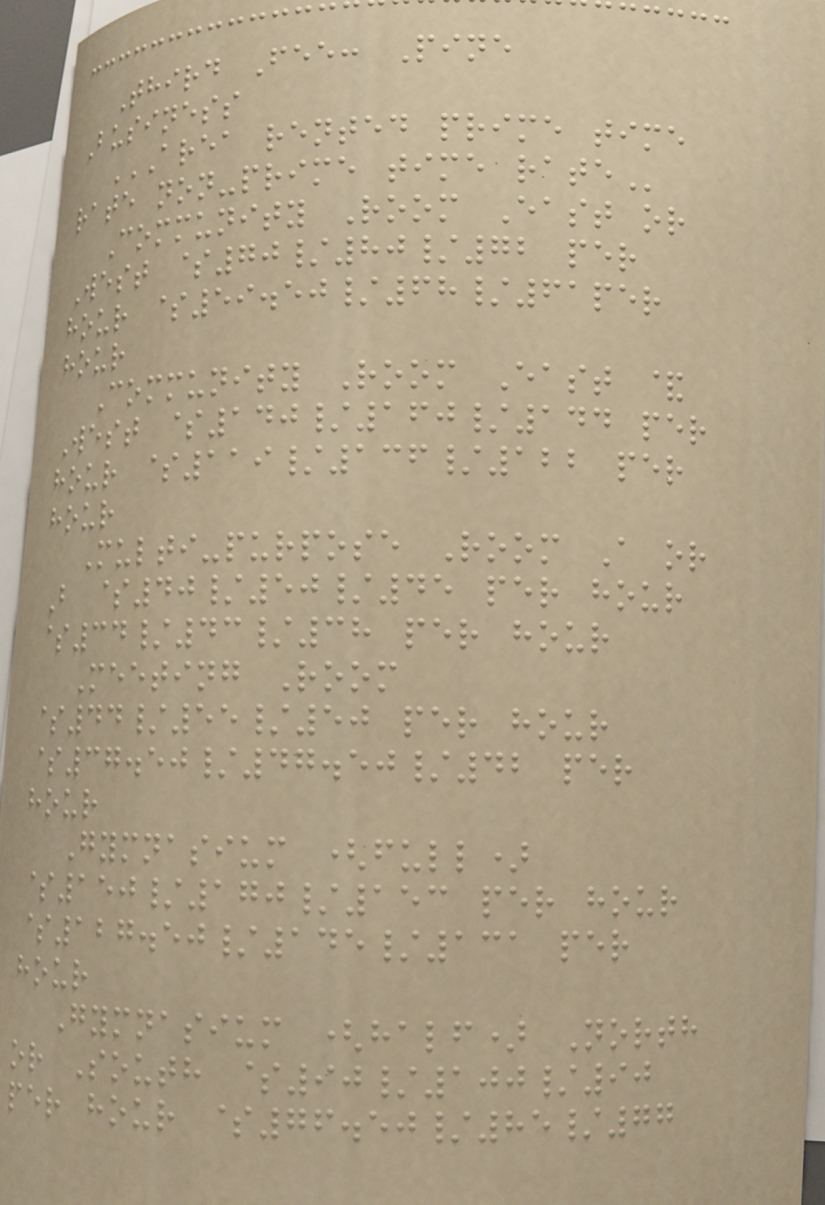Third Fee: Pine
Business
AREA RENTED PRIME TIME
RATE NON-PRIME TIME RATE
Community Room East or
West $70/80/72 per
hour $59.50/68/61per
hour
Community Room East &
West $140/160/144 per
hour $119/136/122 per
hour
Multi-purpose Room A or
B $40/50/45 per hour
$34/43/38 per hour
Meeting Room
$44/55/50 per hour
$37.50/47.50/42 per
hour
Gymnasium (full)
$150/170/153 per hour
$127.50/145/131 per
hour
Gymnasium (half) North
or South $90/100/90
per hour $76.50/85/77
